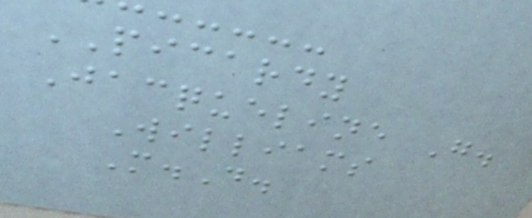PICARDY
Jacqueline G.
Williams
M.D.
